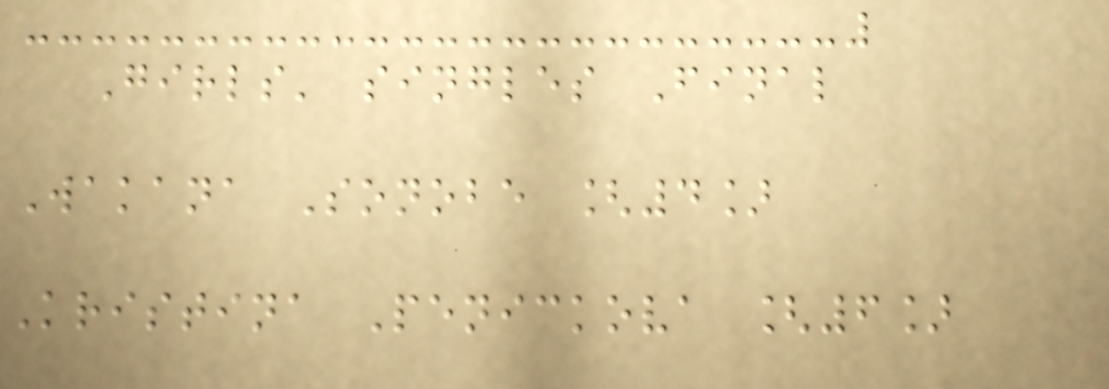Girls' singles Final
Wakana Sonobe [4]
Kristina Penickova [6]
